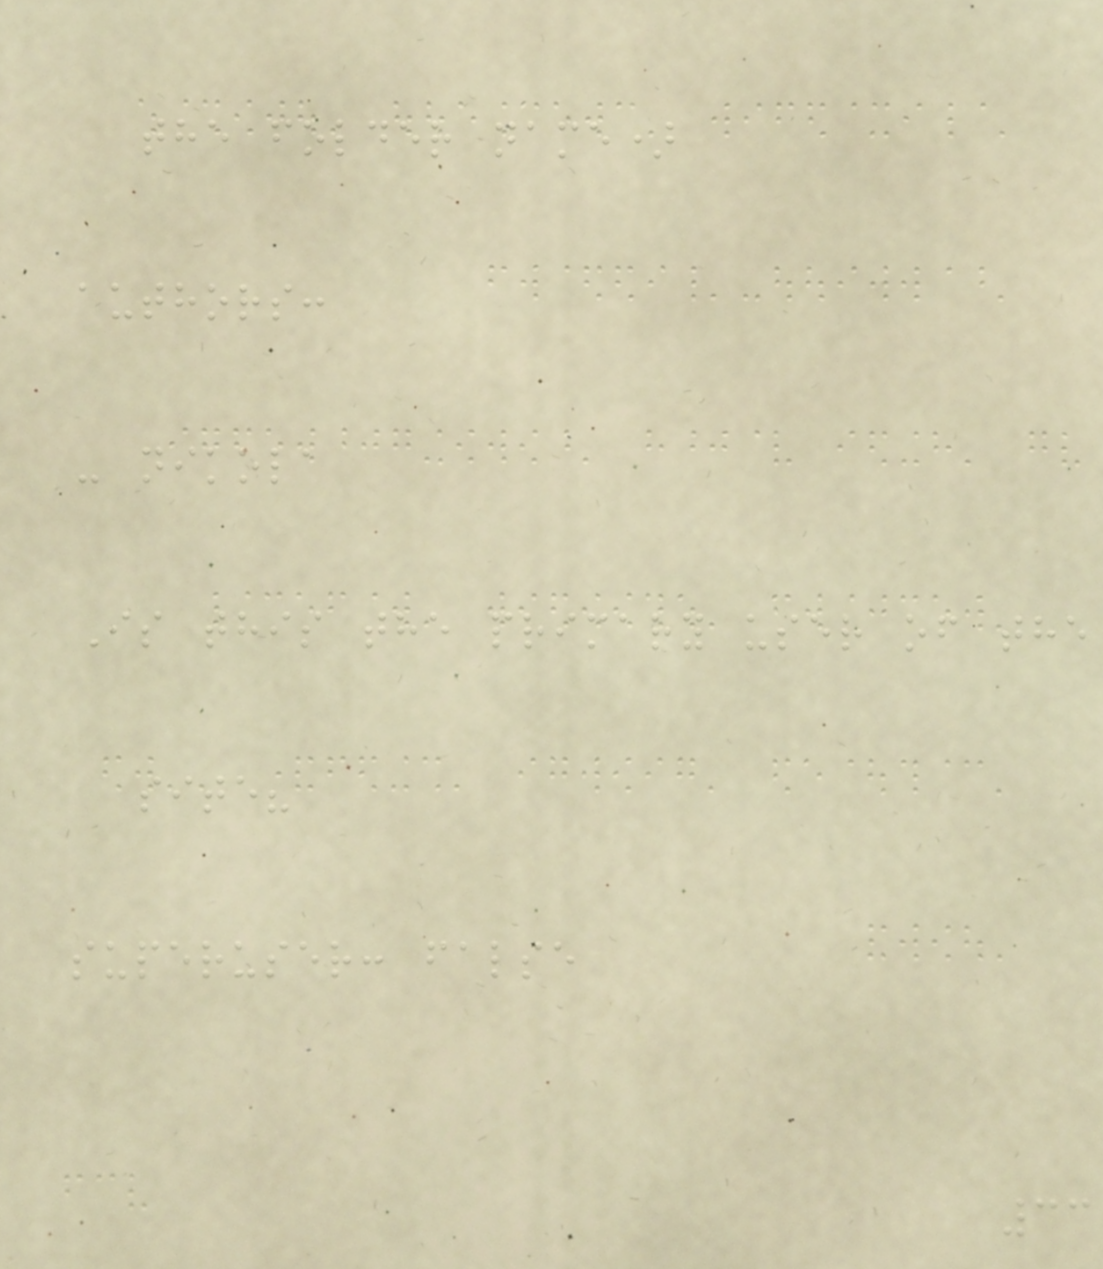the folder name)
authors:
- nikola
Is this the primary user of the
site?
superuser: false
33
